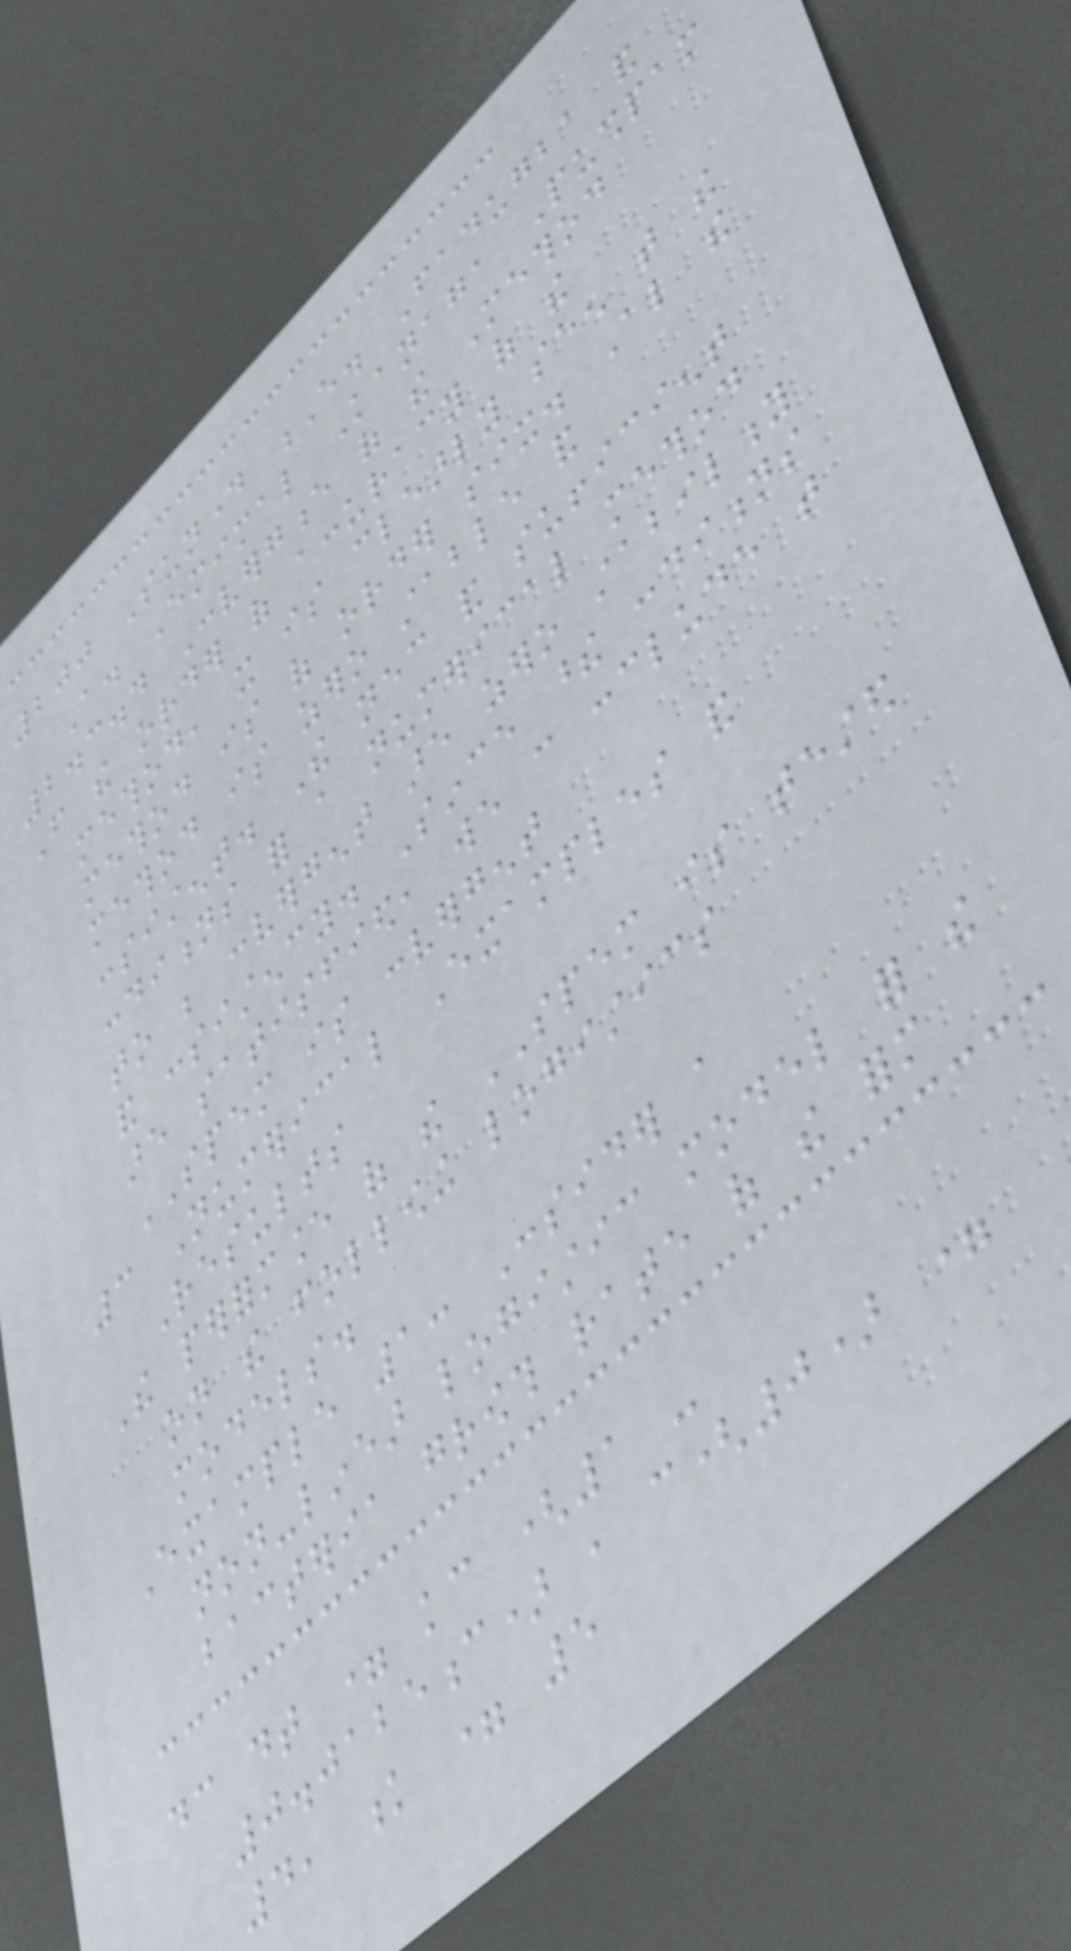200 Sunday E. Fadugba and
A. Emimal Kanaga Pushpam
2.3.4 Convergence of the Method
From the order of accuracy of the
method, it is clearly seen that the
method is of order six. Also the
method is zero stable and
consistent. The necessary and sufficient
conditions for a numerical method
to be convergent are zero stability
and consistency. Since these conditions
are satisfied, we can conclude that
SPEM is convergent
3 Numerical Examples and
Results
The performance of the SPEM is tested
on the following logistics
models.
Example 1: Consider a
non-linear logistic model for the
bacteria growth rate of the form
dc dt = kc (1 -
0.0125c) , c(0) =
4, k = 5
